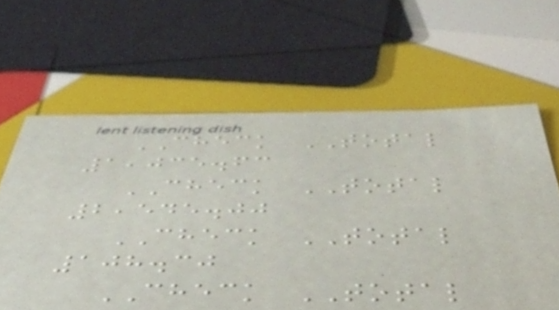CHECK TOTAL
1,035.63
CHECK TOTAL
2,545.00
CHECK TOTAL
108.30
CHECK TOTAL
